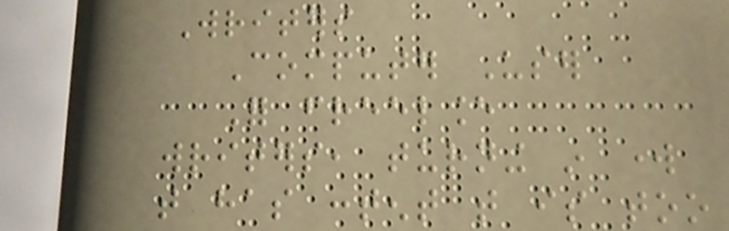Writers
Computer User
For freelance
writers, turning in work
that has content that is too
